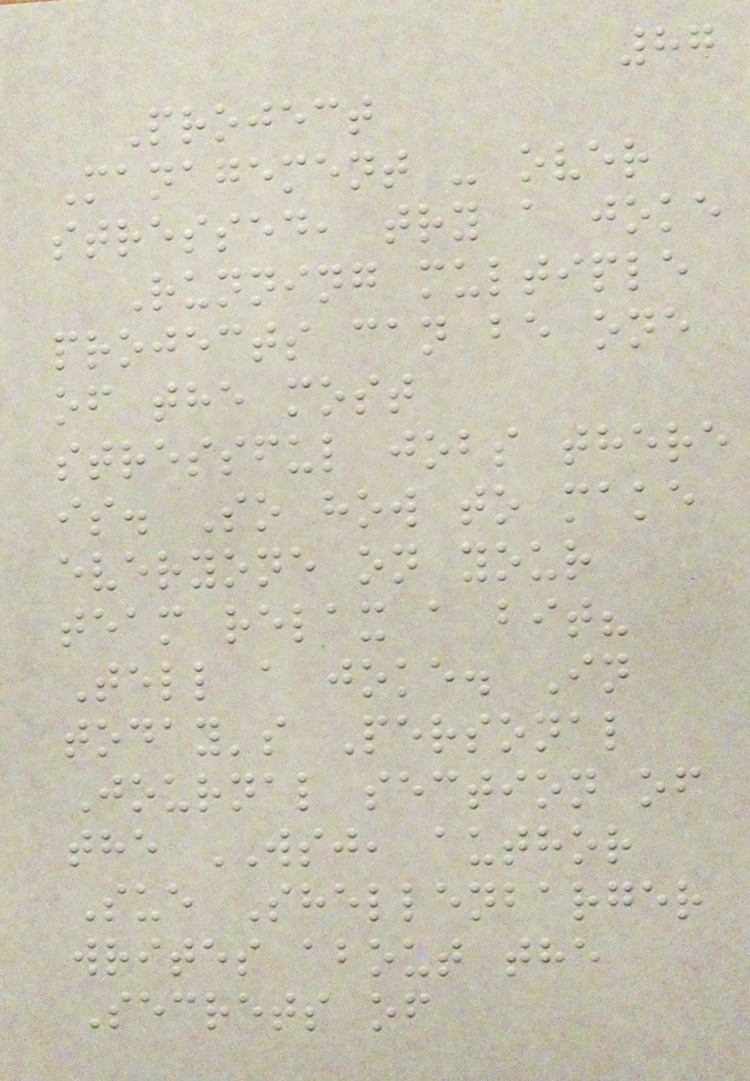87
Project
Management - over
stressed, try a joke
Running multiple
projects can be one
of the most
stressful jobs there
is. So how to make
everyone on your
team relax a bit?
Tell a joke. In
today's Personal
Journal section of
the WSJ, author
Sue Shellenbarger
writes about the
Secrets of
